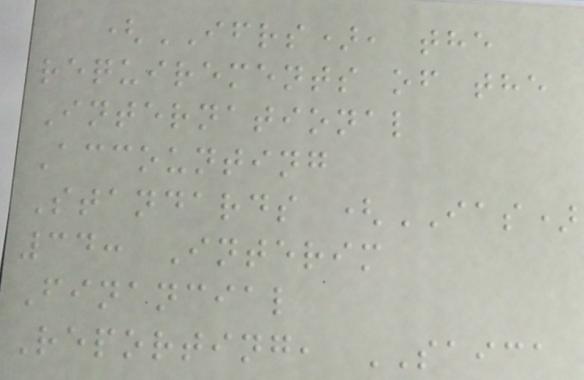(IFRS), the
requirements of the
International
Accounting
Standards (IAS)
34: Interim
Financial
Reporting, SAICA
